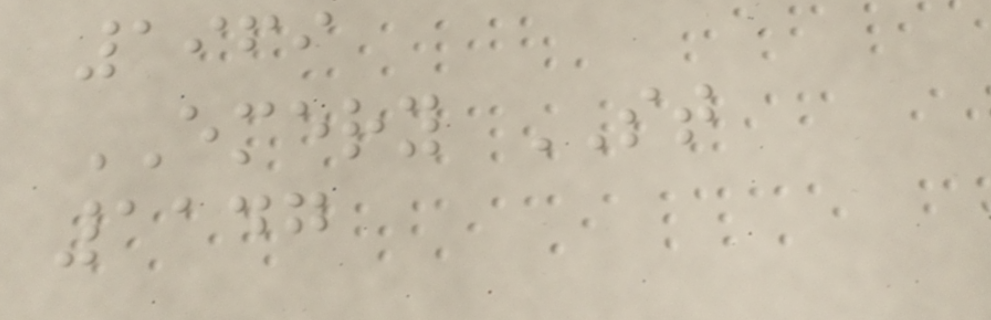1969
EMERY ST
1147
